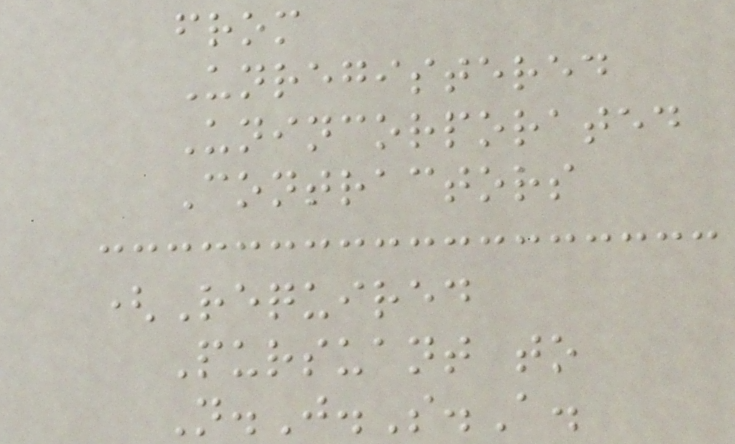from
Unregistered
Unincorporated
Contractors
(Required
Pursuant to
N.J.S.A.
